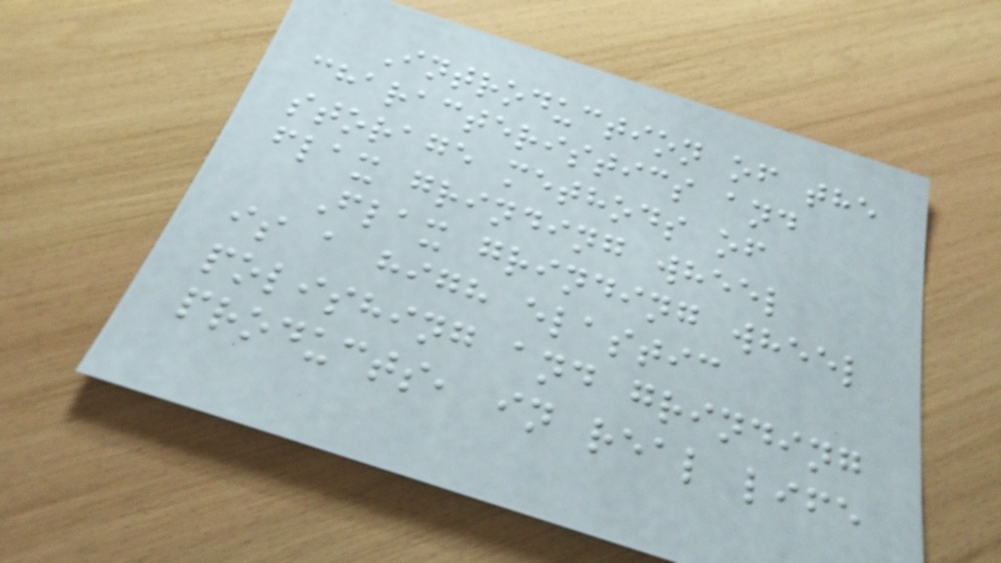Introduction of the
characteristics and
storage methods of
flax grinding wheel
Flax grinding wheel
is a high elastic
polishing and grinding
products, in real life
